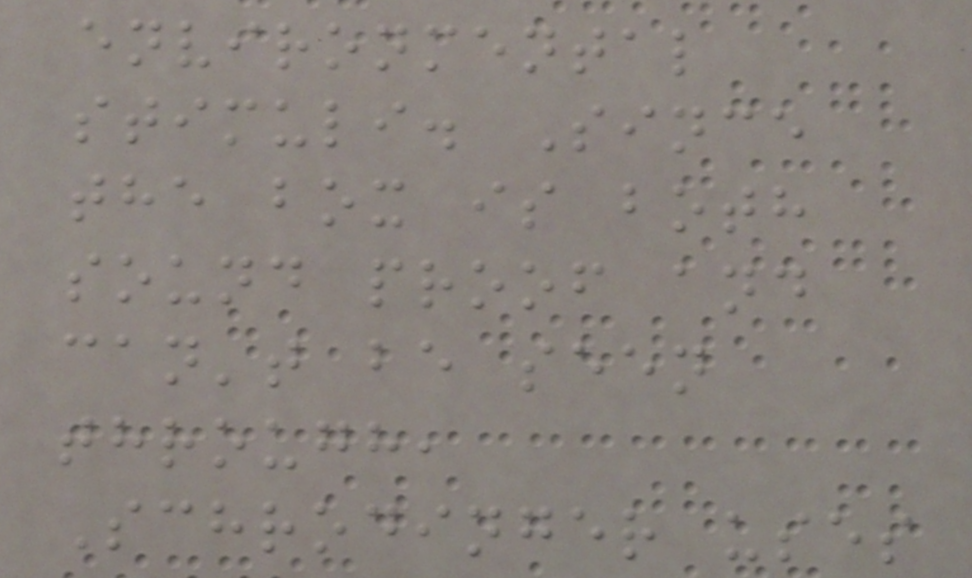environmental
stimuli. Since
the box is both
sound proof and
can't be seen
through,
Schrodinger uses
